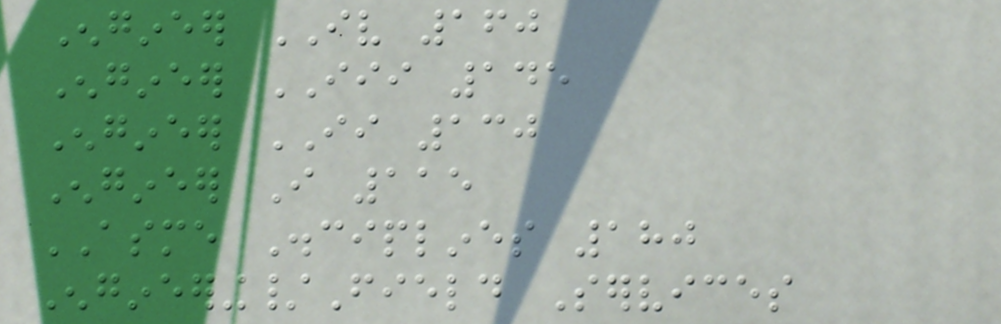Engineer IV 160
Engineer III 145
Engineer II 130
Engineer I 115
ASME Disciplines 180
Engineering/Field Services
